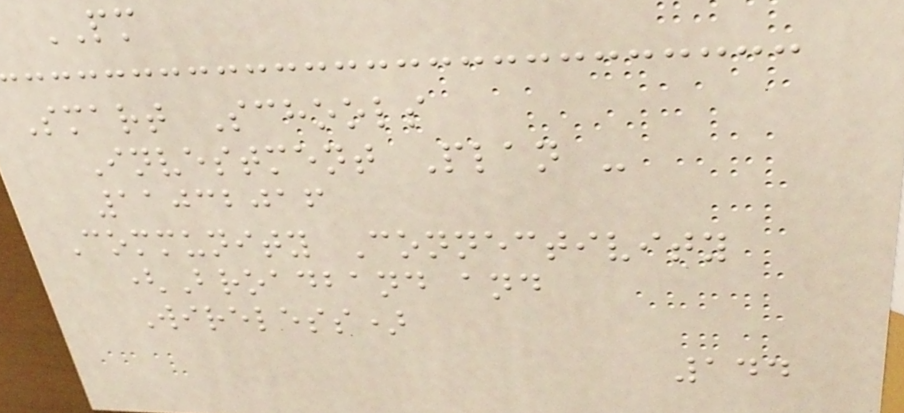PM
Smart Schools
Investment Plan -
11032016
Community Connectivity
(Broadband and
Wireless)
144
